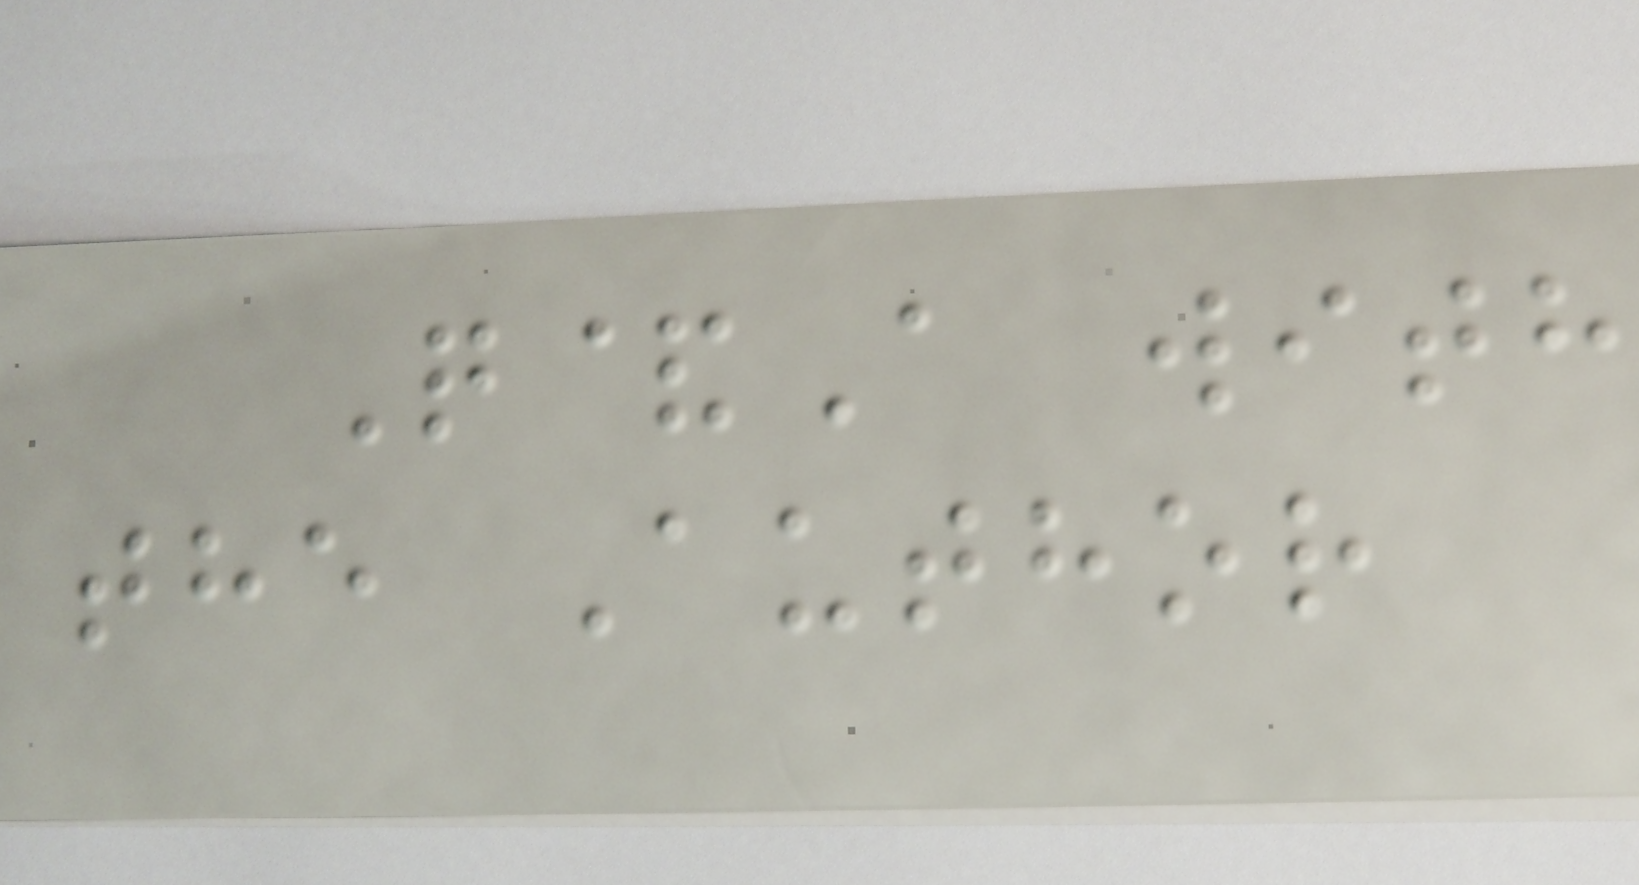Q&A with
the Author
